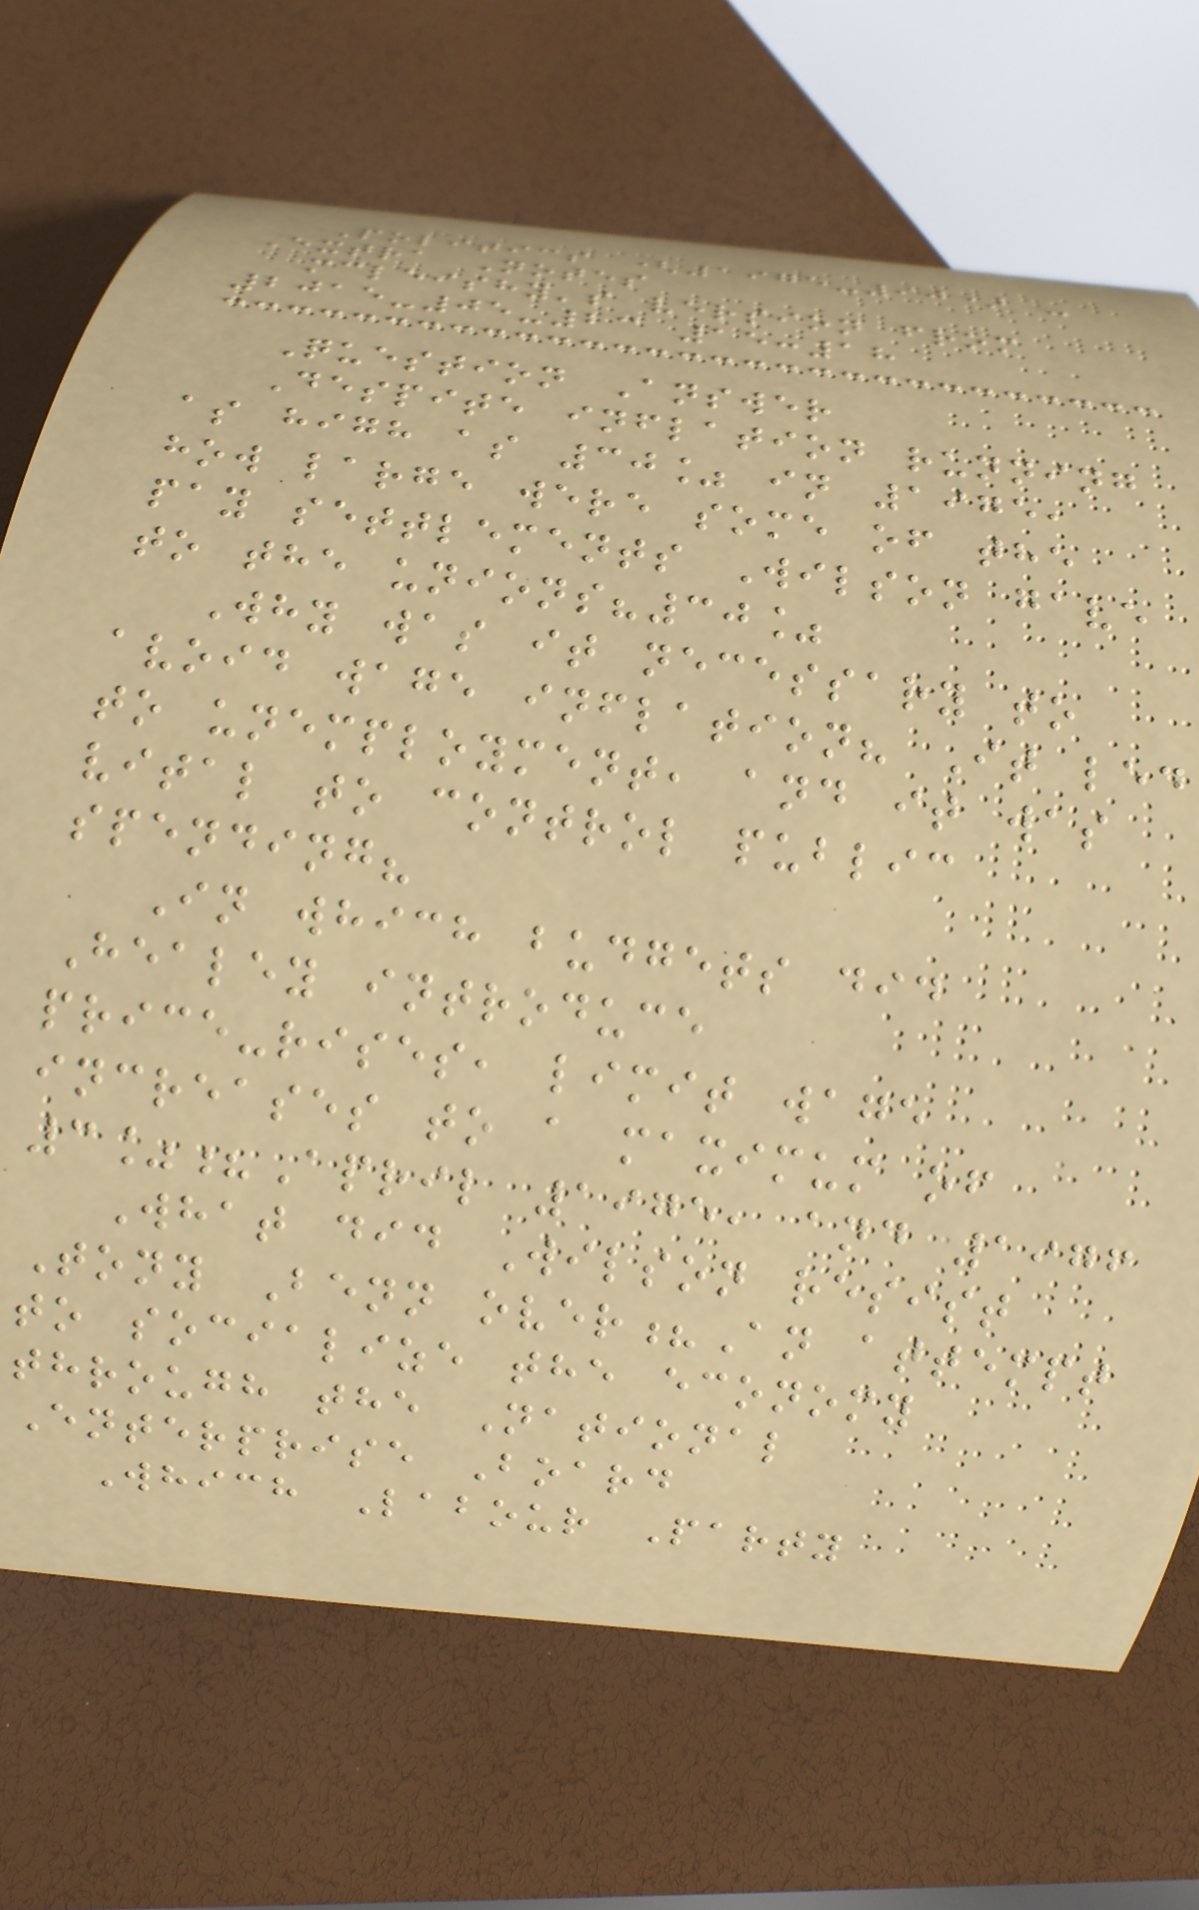Politics (1975-90) -
Extra Notes
mcleishy's version from
2015-05-23 15:18
Question Answer
Despite inflation running
as high as 30% in 1975,
how large were some of the
pay settlements Wilson gave
to the unions?30%
Why was it necessary to
avoid wage inflation? It led
to unemployment, and it was
vital to control public
spending?
In which budgets did
Healey introduce
price-rises, limit wage
increases to a maximum of
3%?April 1975, and 1976
What did Wilson resist
Tony Benn over?An attempt
to socialize the economy
through the National
Enterprise Board
Which Labour Party
